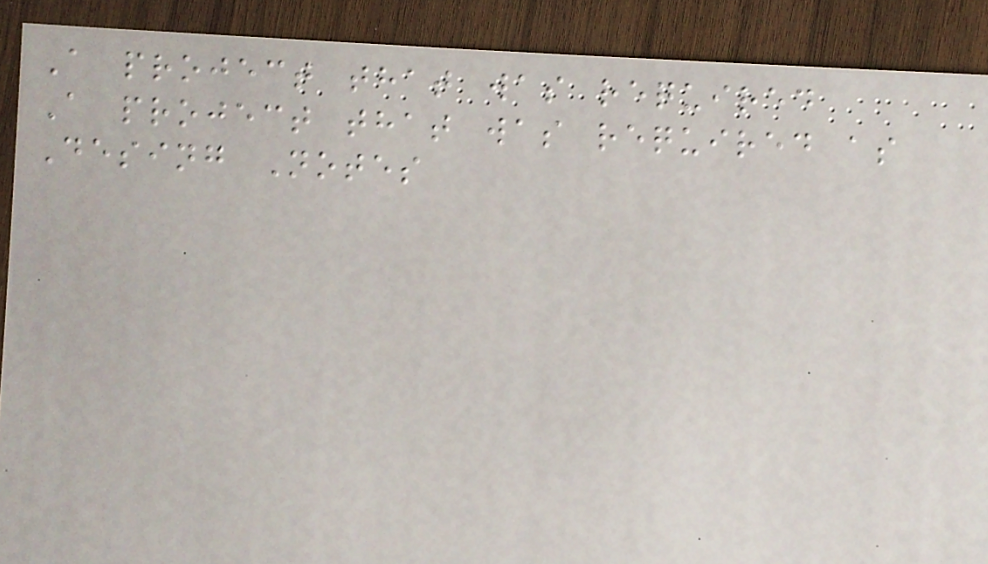A project that was required
A project that was required as
Desing Notes
